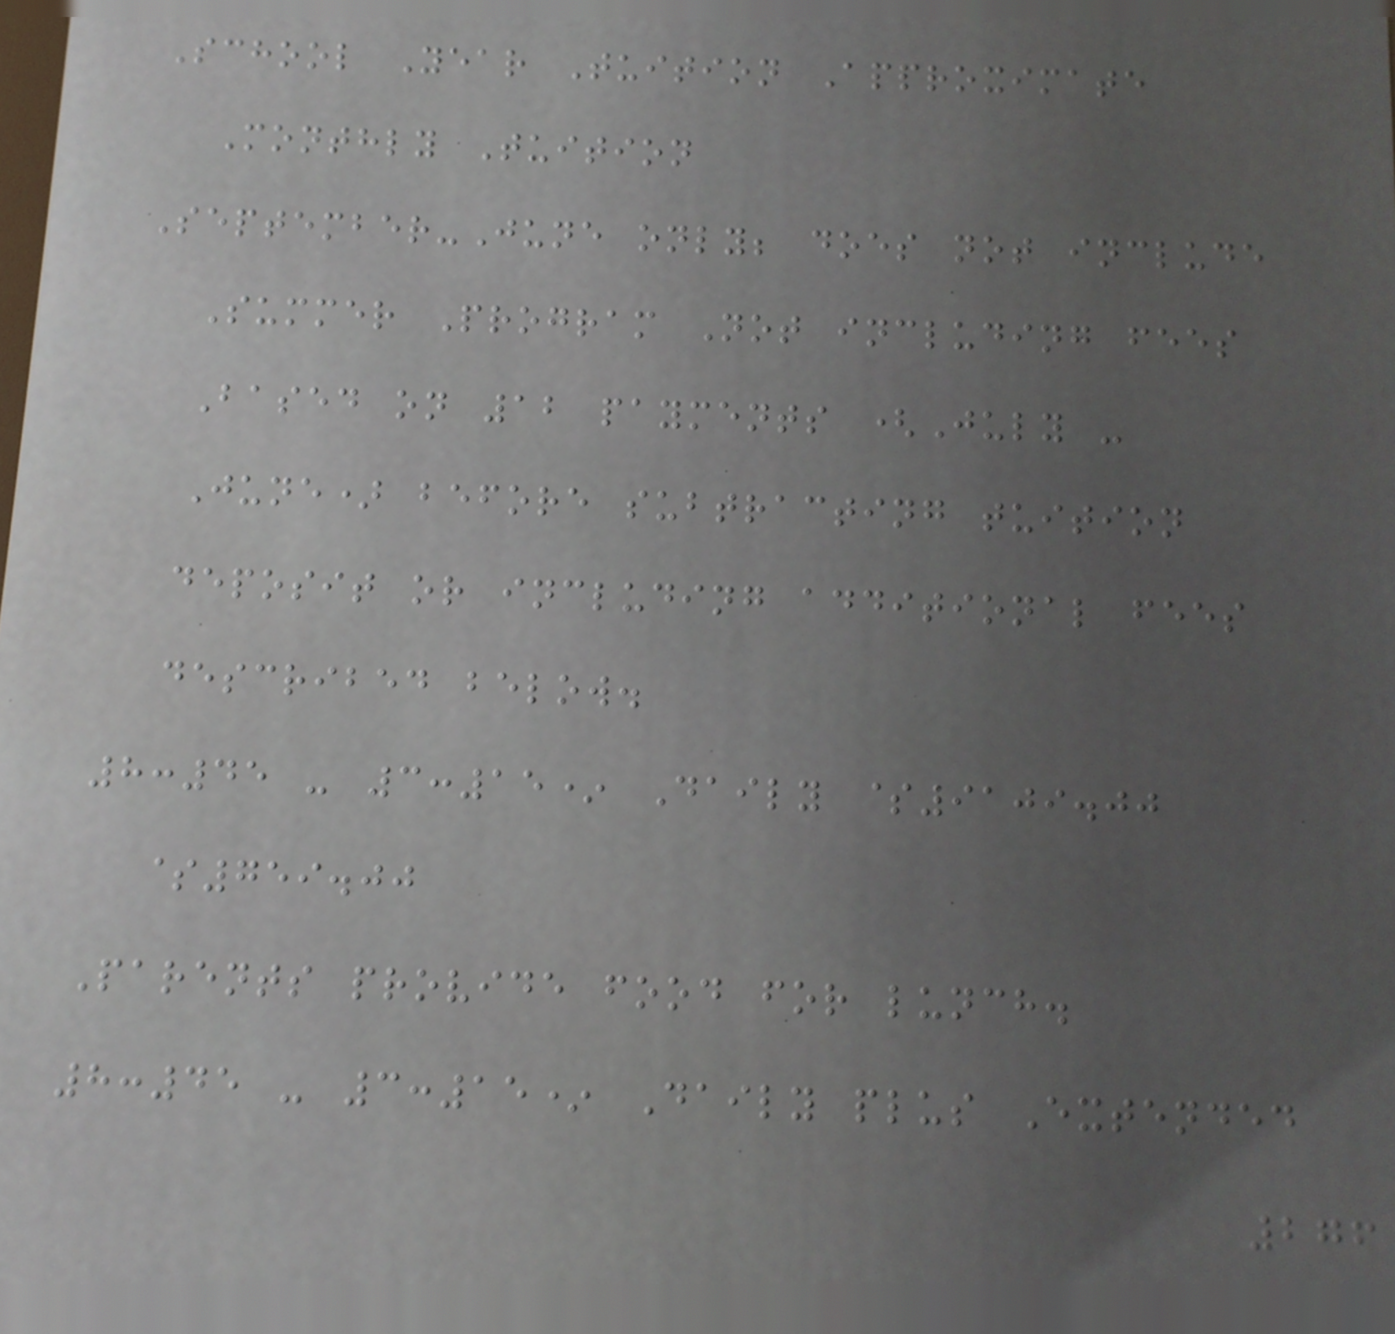School Year Tuition Approximate
Monthly Tuition
September-June only; does not include
Summer Program Not including fees
Based on 12 payments (July -
June) before subtracting tuition
deposit or including additional fees
described below.
8:45 - 3:15* Daily $9109.00
$759.00
Parents provide food for lunch.
8:45 - 3:15* Daily plus Extended
276
